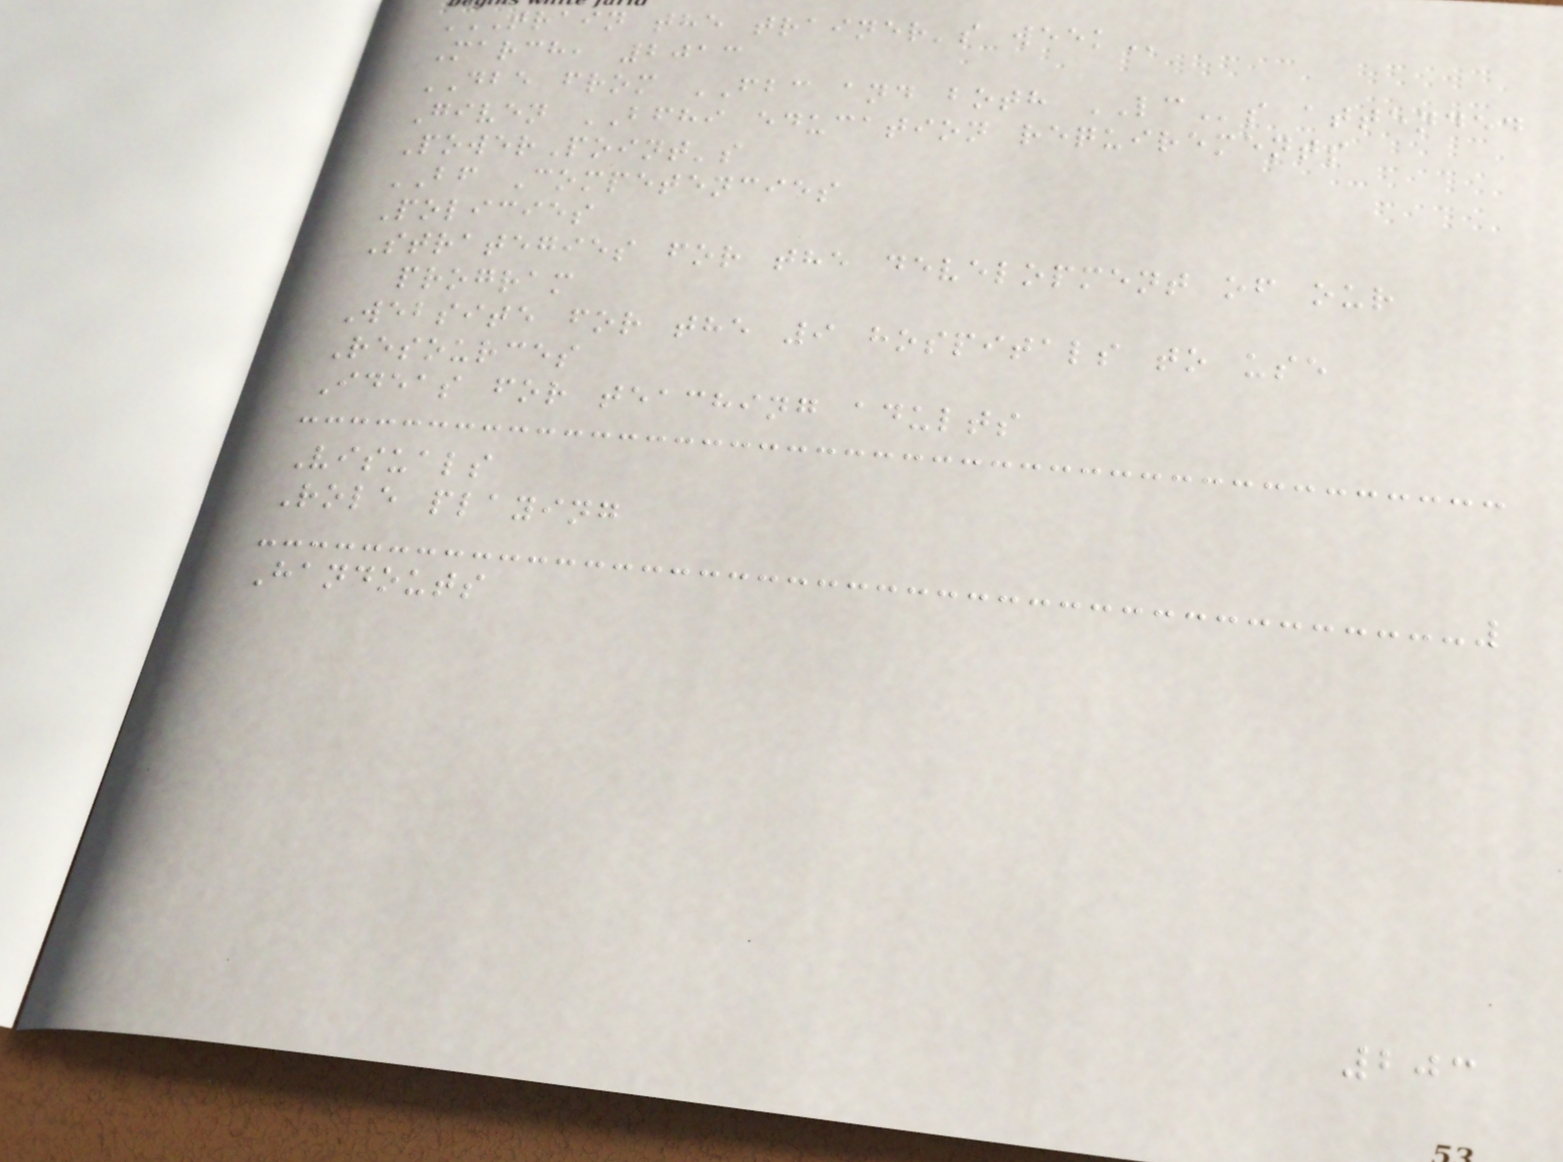TRAIN THE TRAINER'S WEEK
March, 2013
DBE from FBC and both LCs attended
Given BFHI education requirements
PowerPoint's
BF Competencies
Policies
Strategies for the development of our
program
Website for the 9 hospitals to use
Resources
Ideas for teaching adults
Visuals
Role playing
Handouts
203
